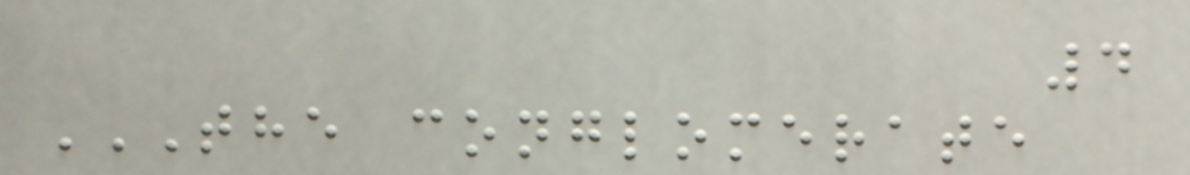4
THE CONGLOMERATE
